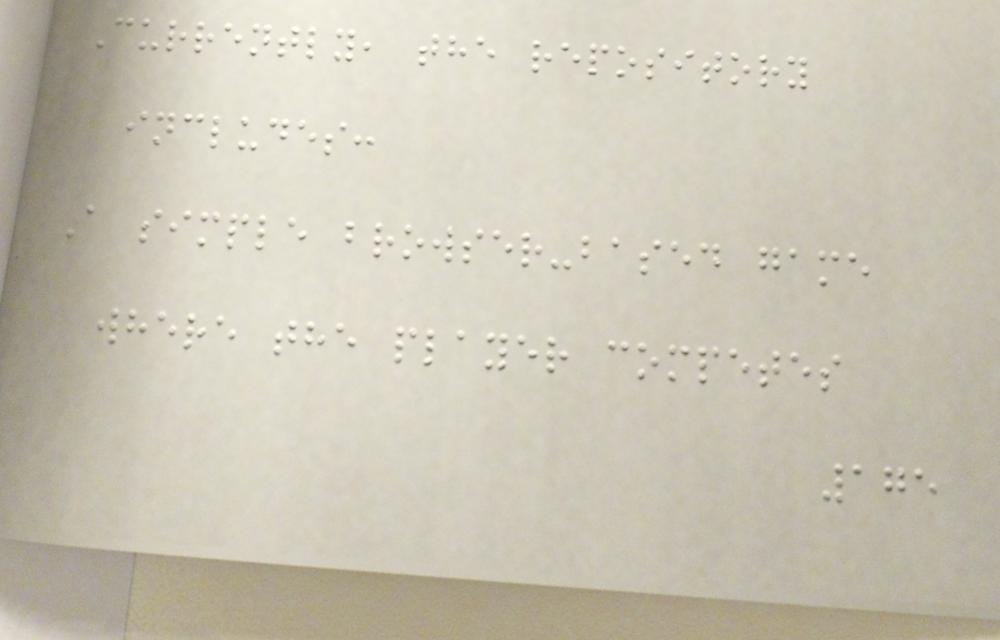Currently, the repository
includes:
A simple browser-based game
where the player competes
175
